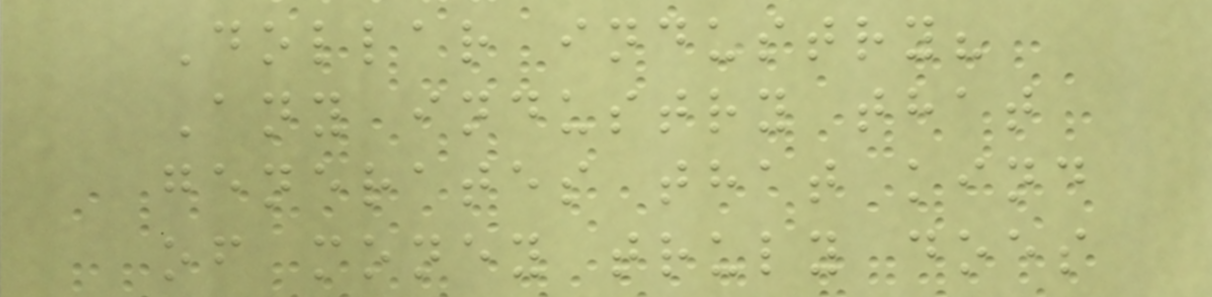Dollar industry?
Any industry that
generates that kind
of money truly does
